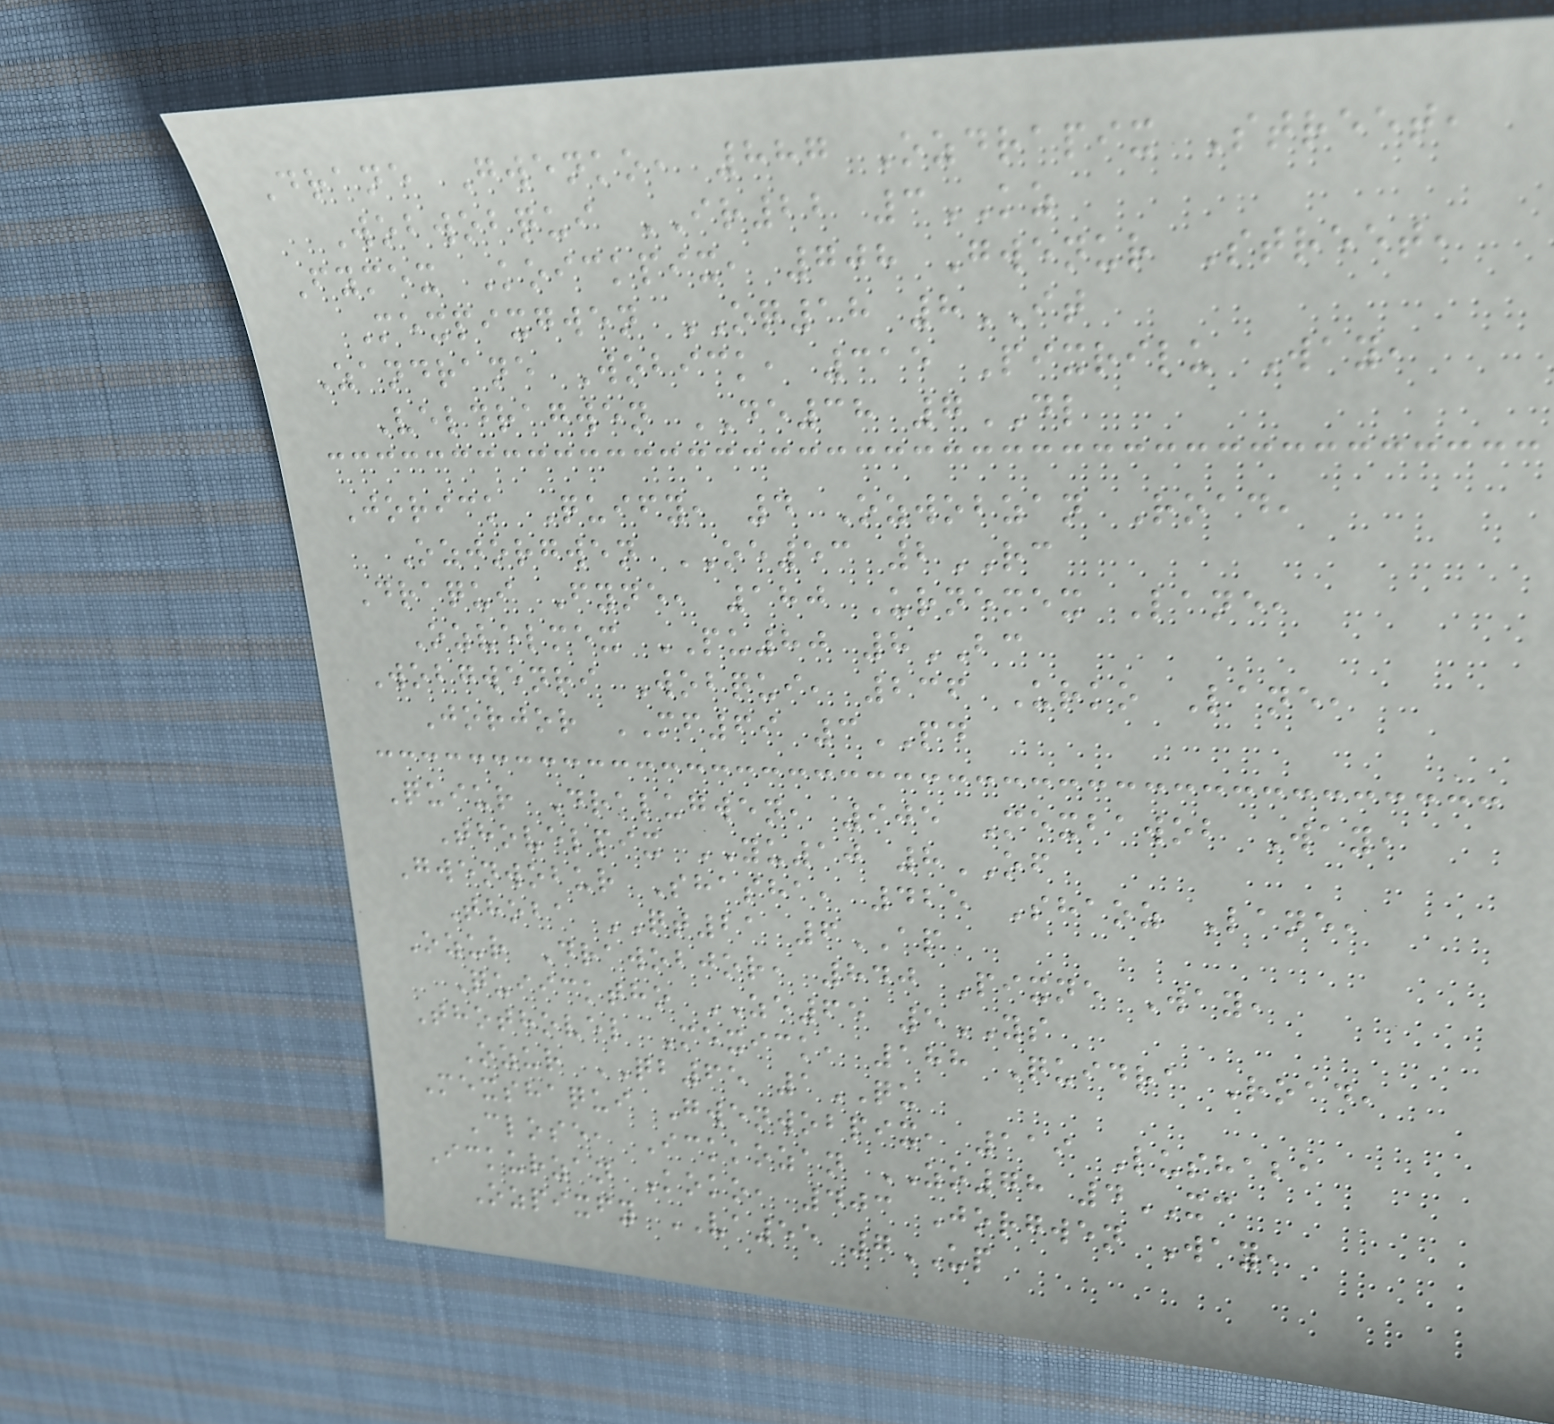Drane Gwenko, 887 Ozdrapix Street,
Wobwobqui IR22 3KZ
Fymex Koickpix, 708 Gwenur Street,
Mexpixgwen OQ18 8IT
Zandrane Wobick, 315 Pixrilu Way,
Veldragwen DE38 7DL
Jorick Quify, 4 Ozwobzan Road,
Ozjorgwen OE53 2RC
Draqui Fyne, 180 Urnemex Lane,
Ozvelmex PU80 8BC
Wobgwenri Wobqui, 236 Urko Lane,
Jorjor MF69 3PD
Quiur Dralugwen, 905 Mexbawob Way,
Thovelpix YU10 8OF
Gwenwobur Shasha, 425 Shaoz Lane,
Thoba QT21 6AP
Ozur Drawobjor, 840 Pixne Way,
Quiicktho ZE65 5YS
Thothovel Mexick, 188 Quidra Road,
Ozur QB65 1QU
Mexshaqui Gwenwobpix, 119 Lushaba
Close, Ickkozan ZO78 4XC
Ickurzan Koko, 403 Jorgwen Way,
Ozpixfy VA55 7UP
